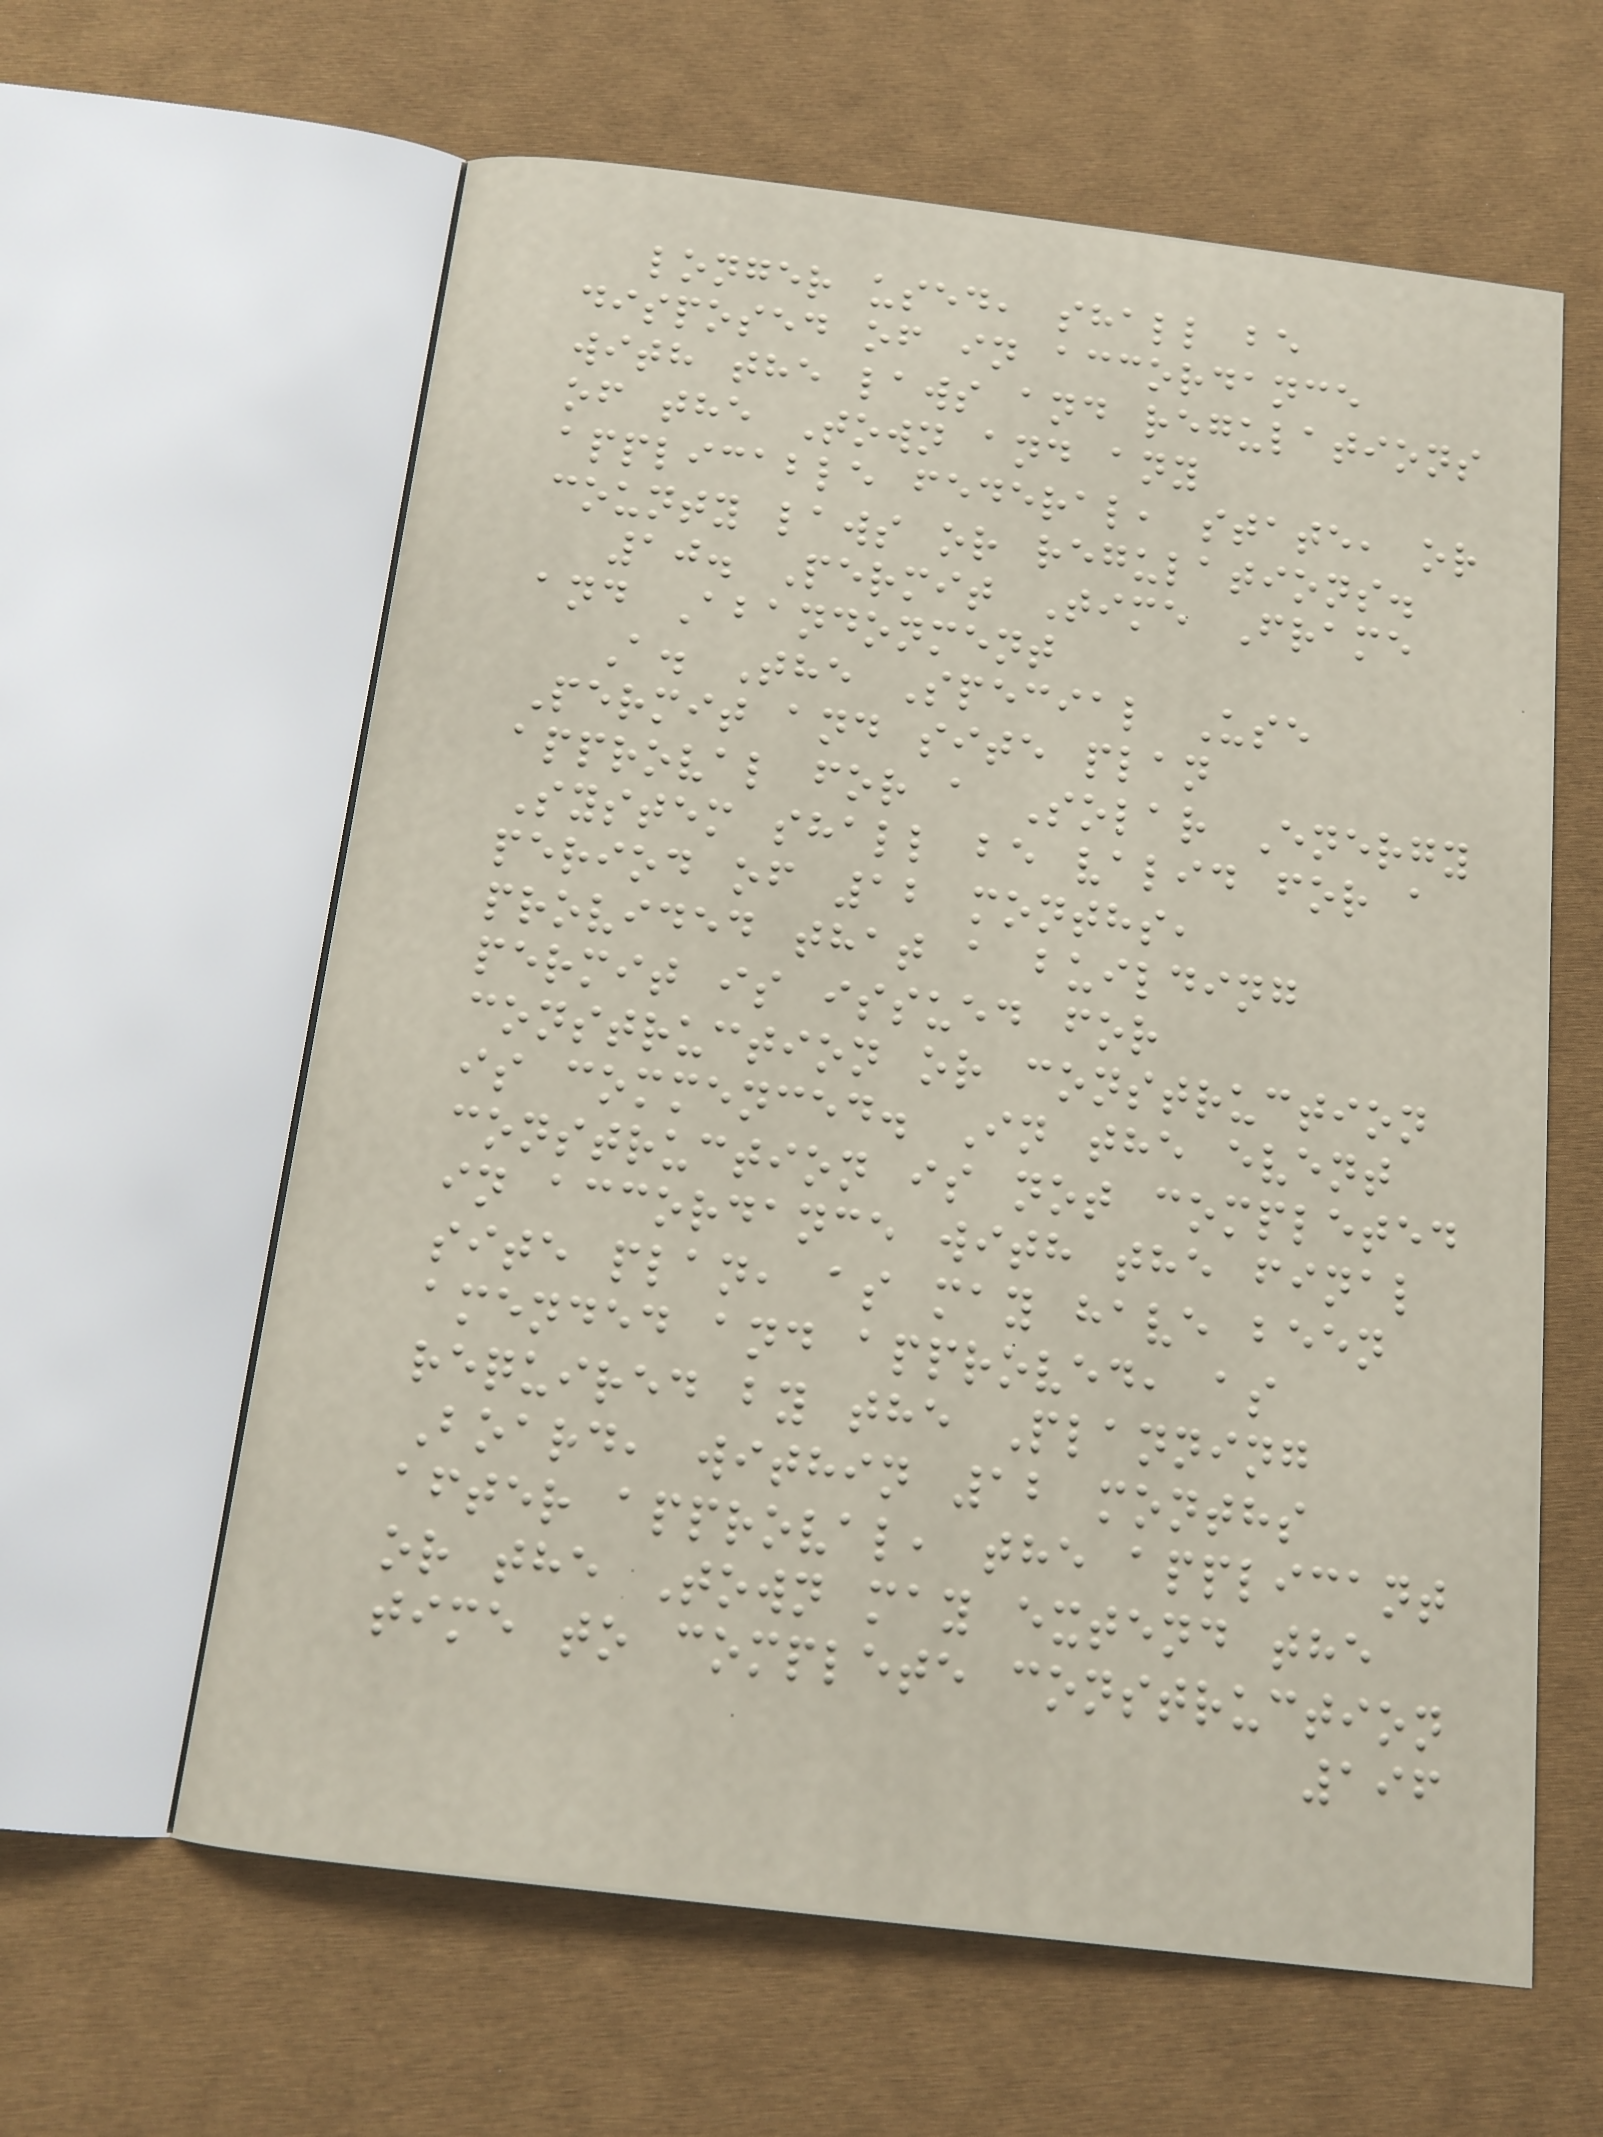longer used, shall be
disposed of in accordance
with the laws and regulations
of the Town and any
applicable federal, state, or
county laws or regulations.
10. Permit Time Frame
and Abandonment
A. The Special Use
Permit and site plan
approval for a Solar Energy
System shall be valid for a
period of 12 months,
provided that a building
permit is issued for
construction or construction
is commenced. In the event
construction is not completed
in accordance with the final
site plan, as may have been
amended and approved, as
required by the Planning
Board, within 12 months
after approval, the applicant
or the Town may extend the
time to complete construction
196
